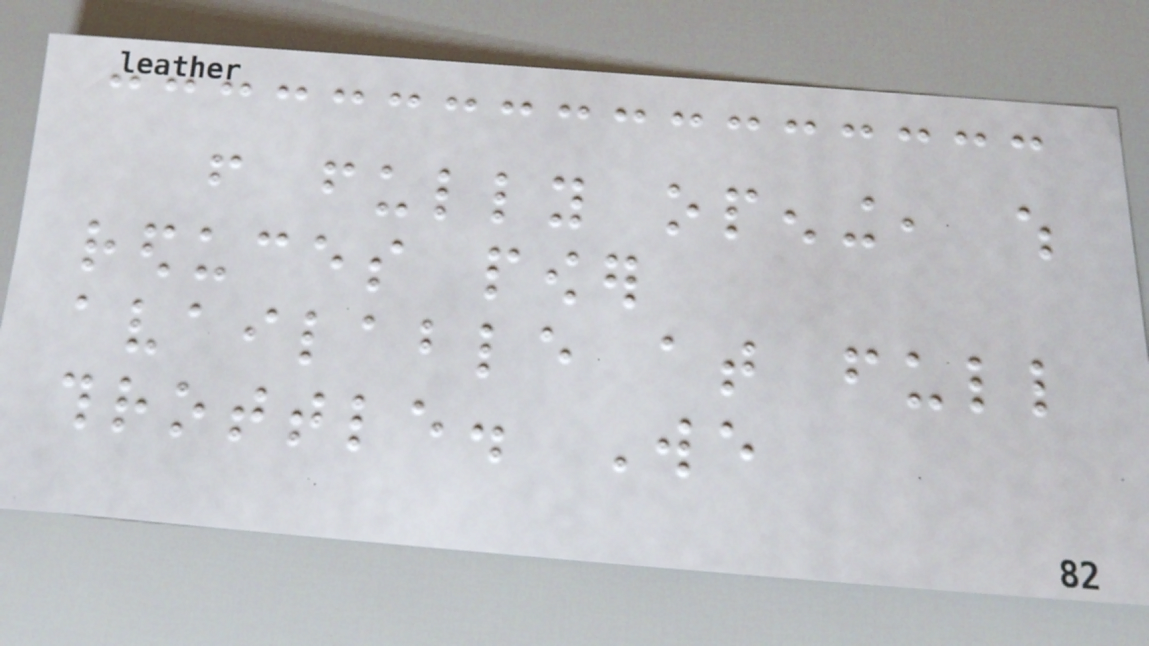from fully opening, which
reduces power
available at full
throttle. We
